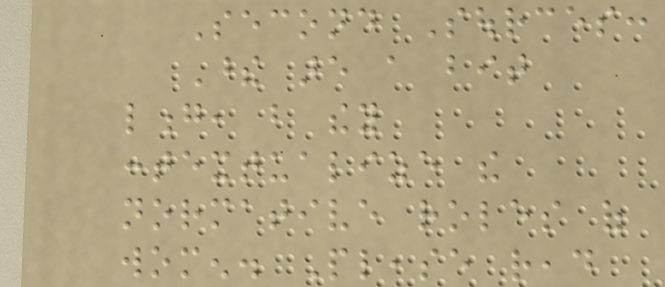Second Sources:
These are a bit
long, but they
contextualize the
normative roles of
women. Please read
